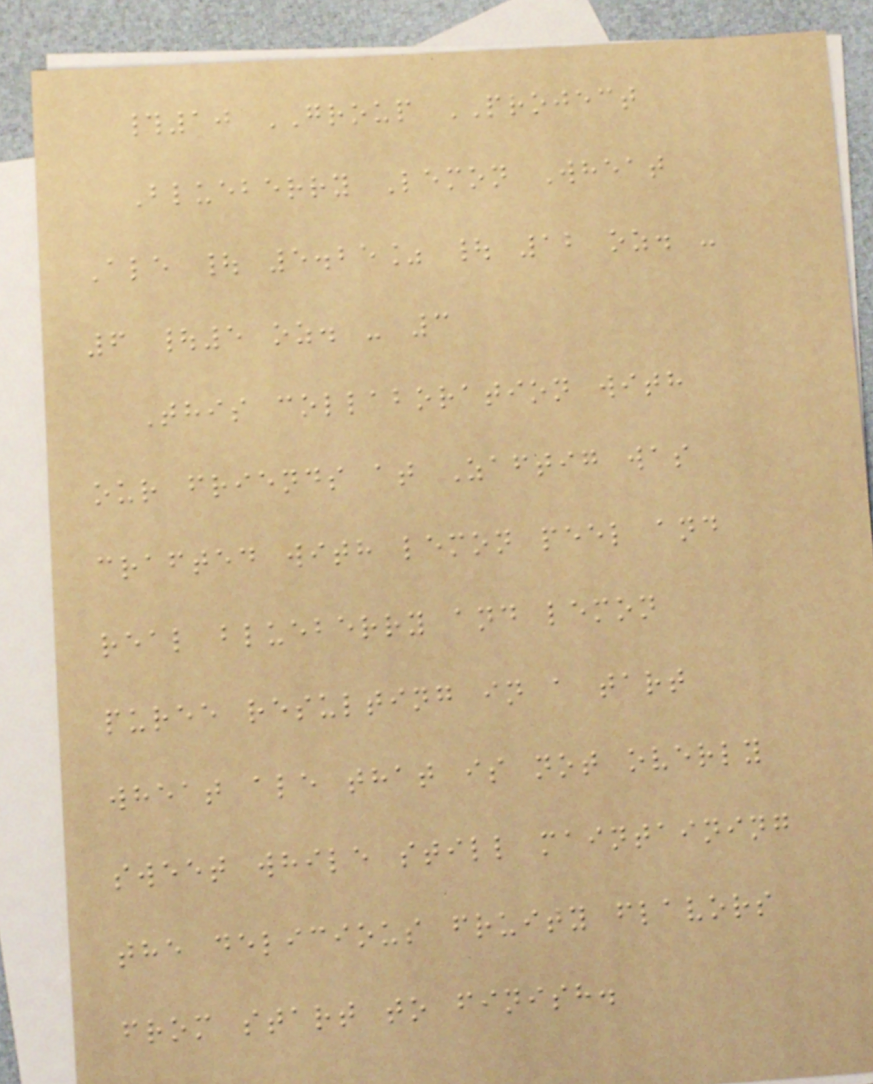#10 GROUP PROJECT
Blueberry Lemon Wheat
Ale | 5.25% | 12 oz. -
6 |5 oz. - 3
This collaboration with
our friends at Zaftig was
crafted with lemon peel and
real blueberry and lemon
puree resulting in a tart
wheat ale that is not overly
sweet while still maintaining
the delicious fruity flavors
from start to finish.
